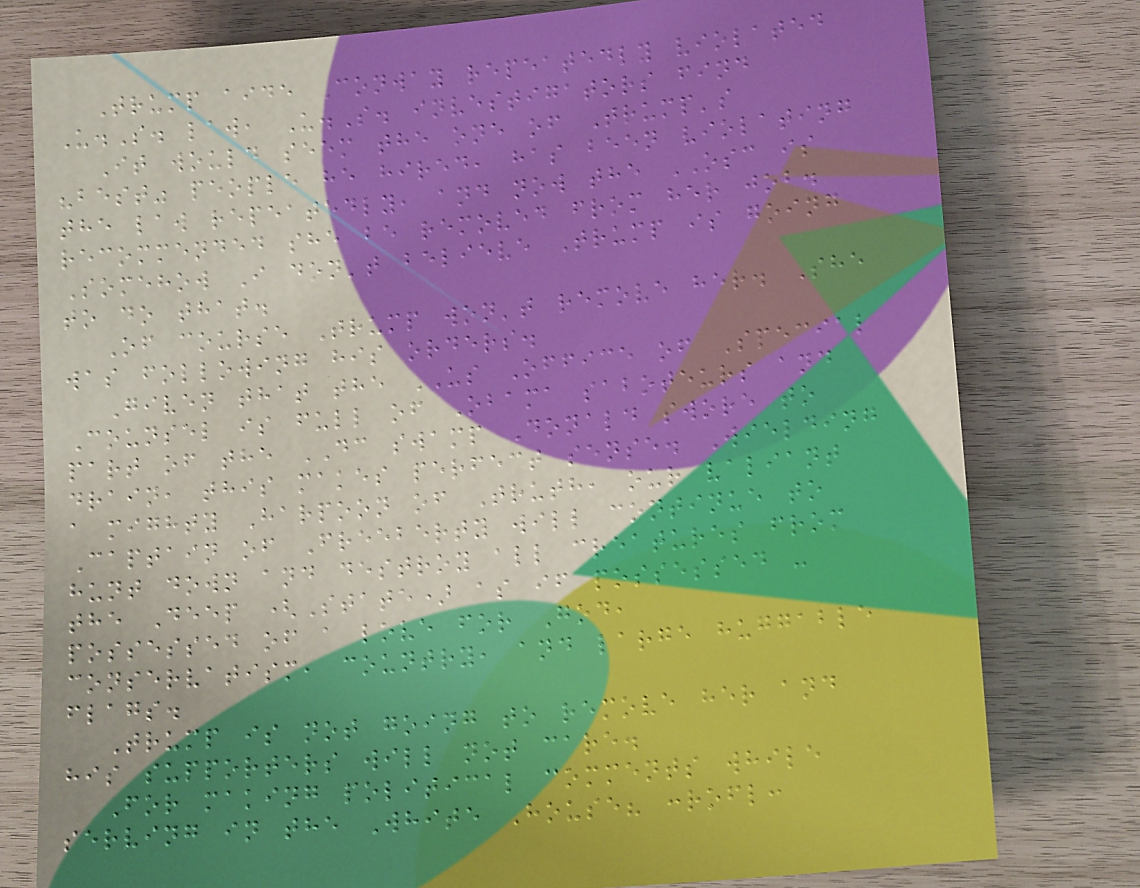Trump aide Conway repeatedly violated
U.S. law, U.S. investigators find
It would seem the one of Trump's
"best" people he hired, has been violating
the law repeatedly, and now the OSC is
recommended she be removed from her job.
Somehow I don't believe Trump is going
to do that.
Of course Trump won't remove her. She
was following his orders.
Given that the US Office of Special
Counsel is full of Obama saboteurs and
part of the DC swamp Donald swore to
drain, this makes perfect sense. Wielding
a mighty Harpoon of Truth, our valiant
Captain of Freeberty will continue to
hunt down and destroy all creatures from
the Deep (State) as if possessed -
possessed of a love for God,
conservatism, country, and large huggable
flags.
Trump is not going to remove her and
his supporters will not care.
For making political comments while
serving in the White House? :rofl:
